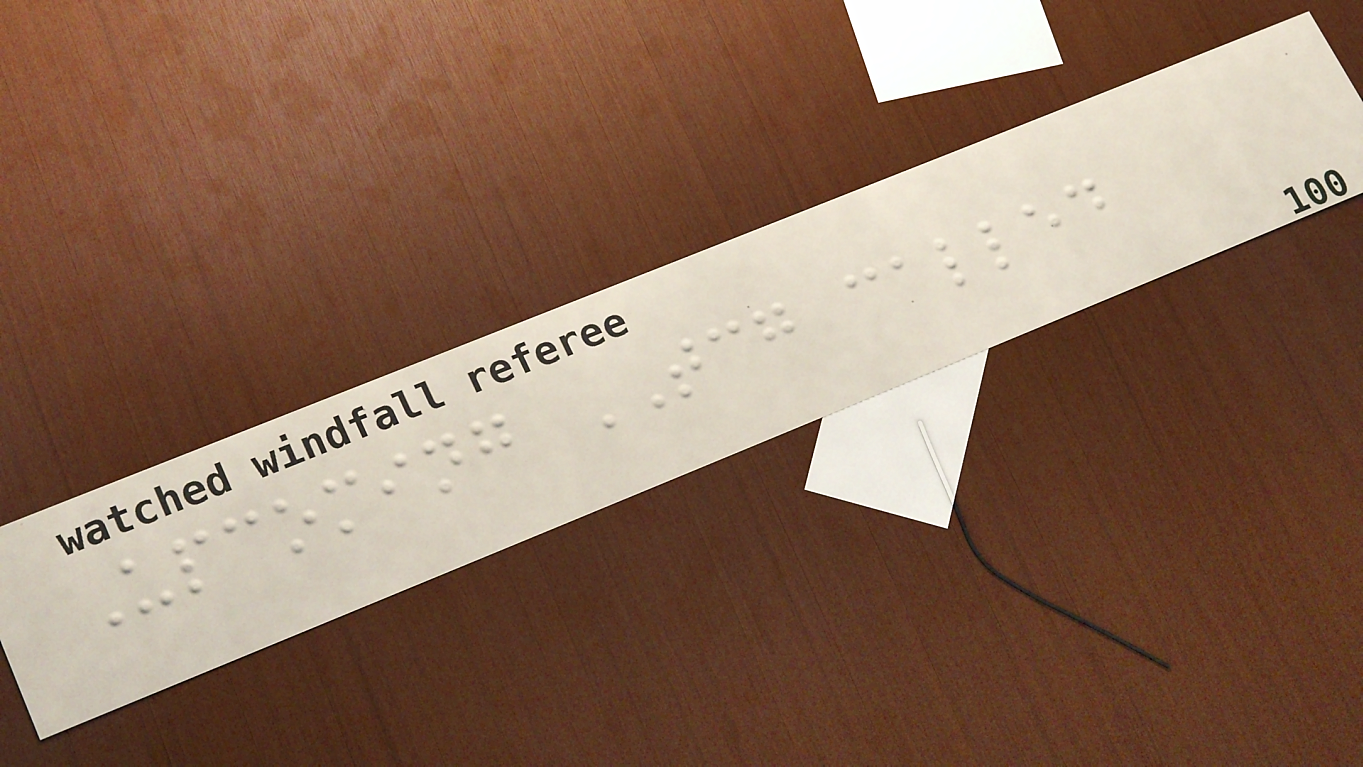Upcoming TCG called
